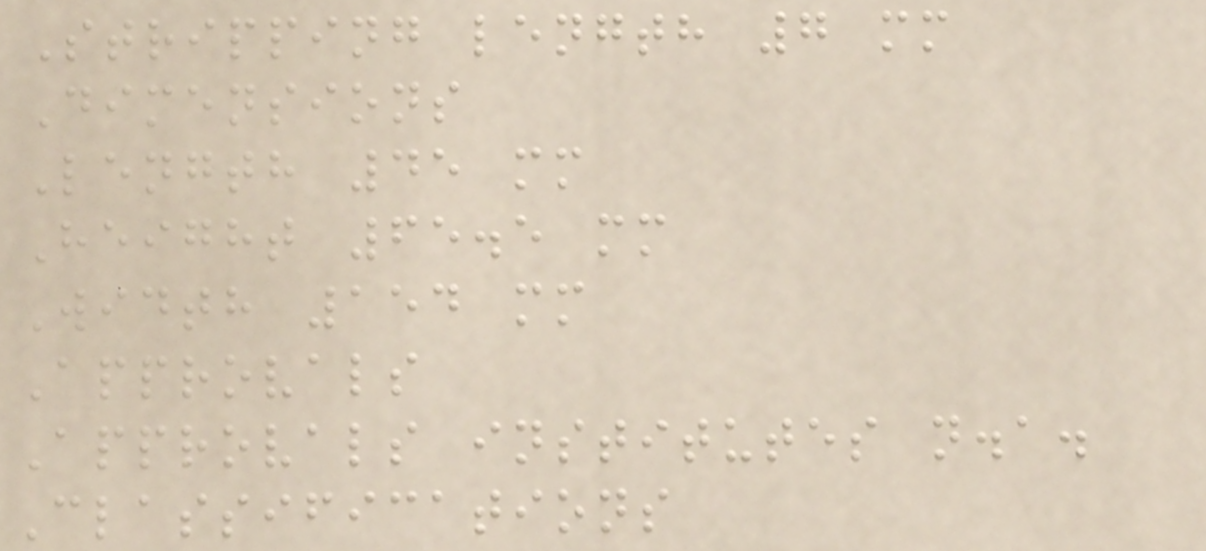Stripping length 7 mm
Dimensions
Length 45 mm
Height 65.5 mm
Width 154 mm
Approvals
Approvals institutes n.a.
Classifications
